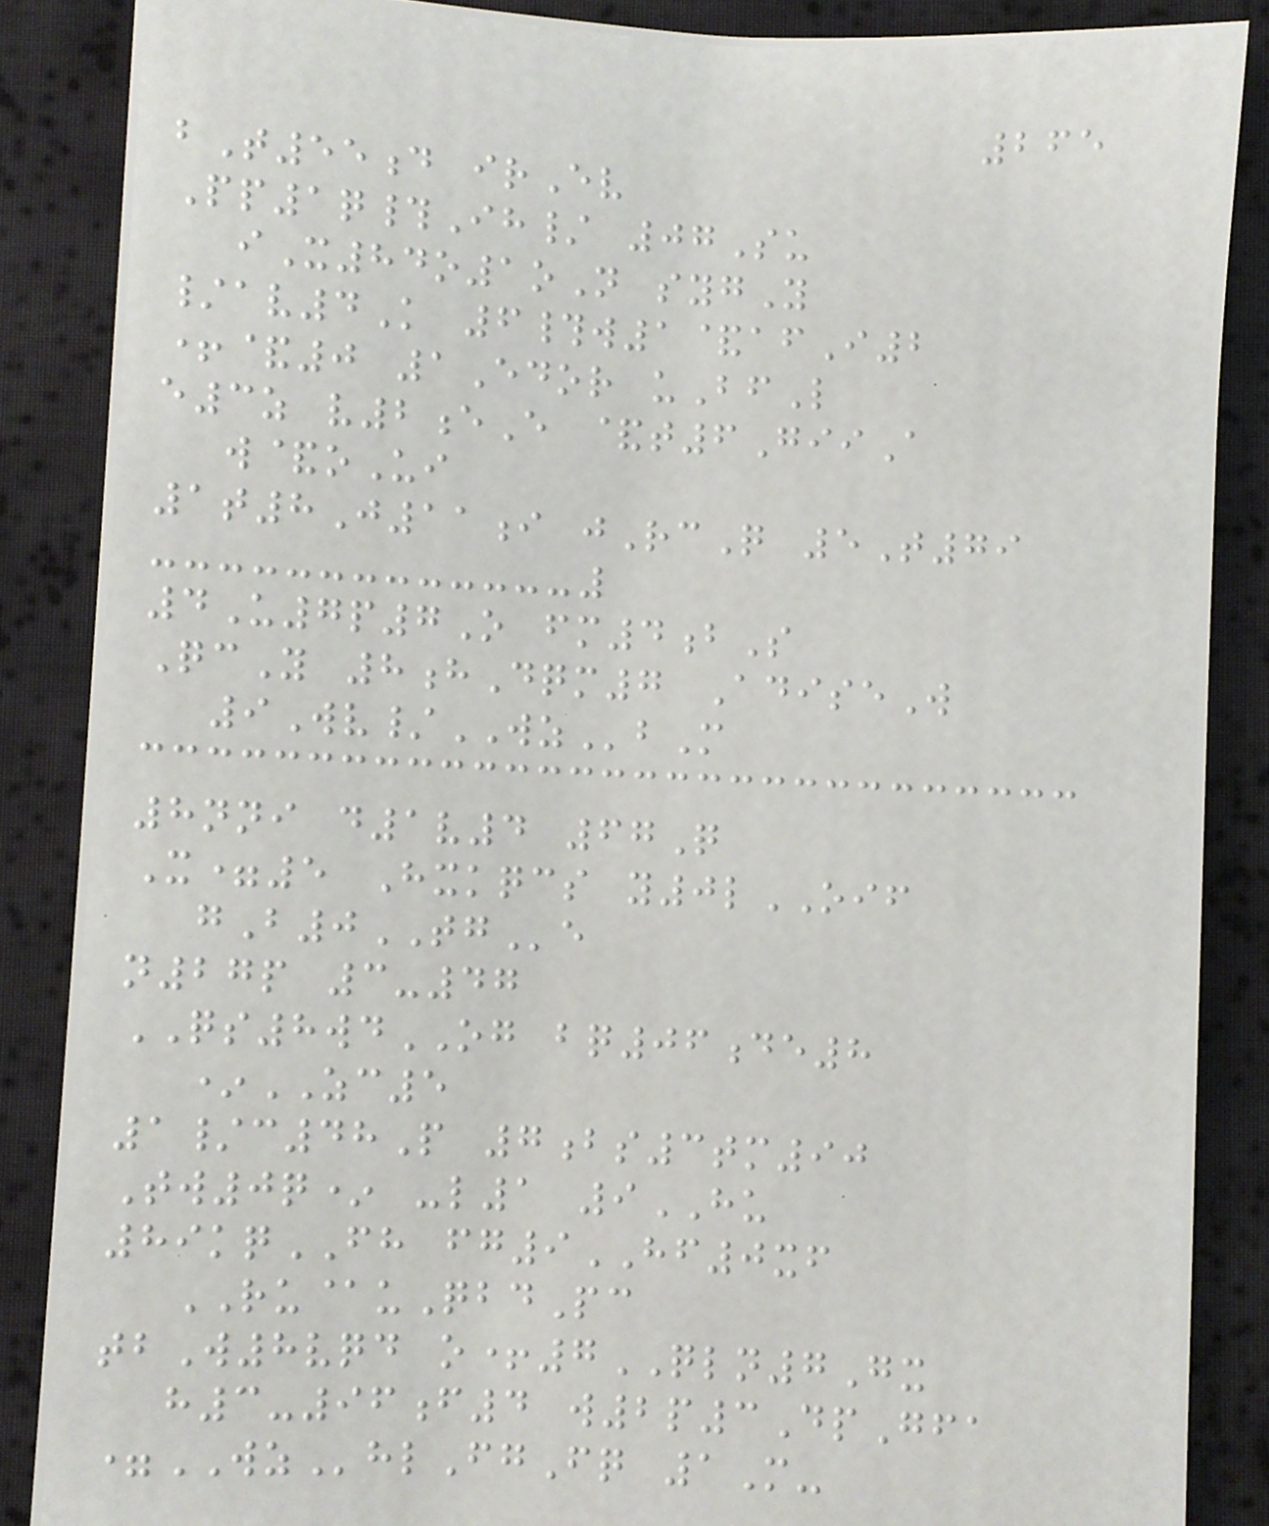265
bT55d irEv
Pp1q#Ih/ 07Su
iX84o1oN sygY
/av4K 6#w1&afI2
+&0 1Edor uBfL
e3z v2eE &t6GiiA
w&oUi
1t8J11i jRcQ 5T79
4U7p7O fm4bS
QcY 8hDqm7 AdiseW
9Wv/WZbM
8nni d1v4 67Q
X=5 Hxkqcs y0lOIF
gB0TGe
n27p 3-47
QS8wdOG bq06de8
*ZC5
1/c48P 7bs3tm90
Tw0q* -l1 9HU
89kqFH fg9HF0xf
RU@uQbdPc
tbW8vqd o+7QLN7Gx
h3-96f4 w2p3DpGfa
=WZhlFgFq 1M-
